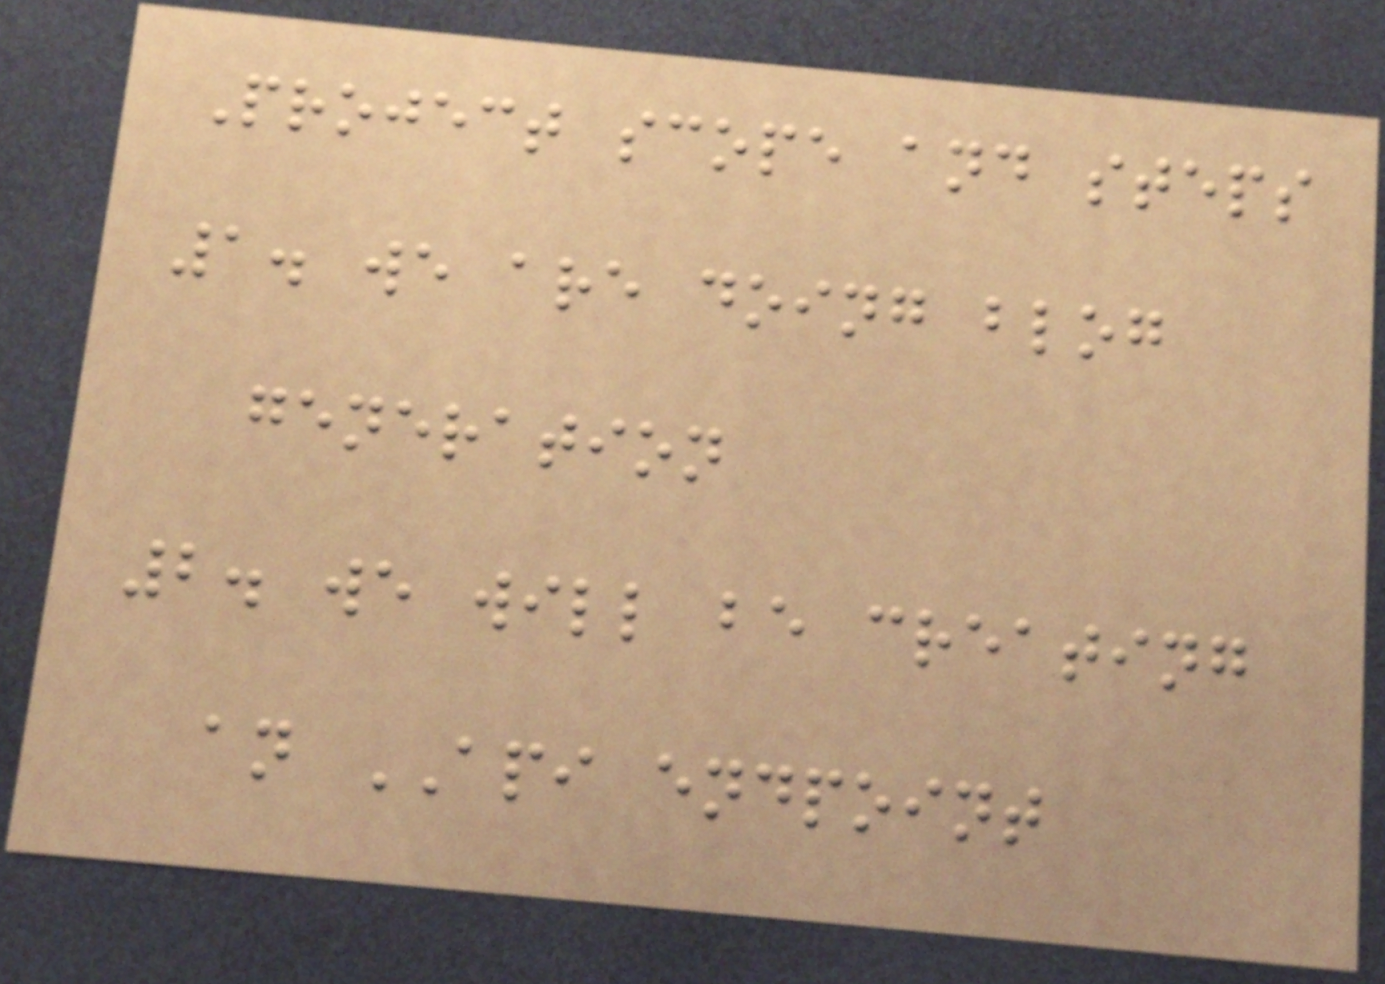Project scope and steps
1. we are doing blog
generation
2. we will be creating
an API endpoint
